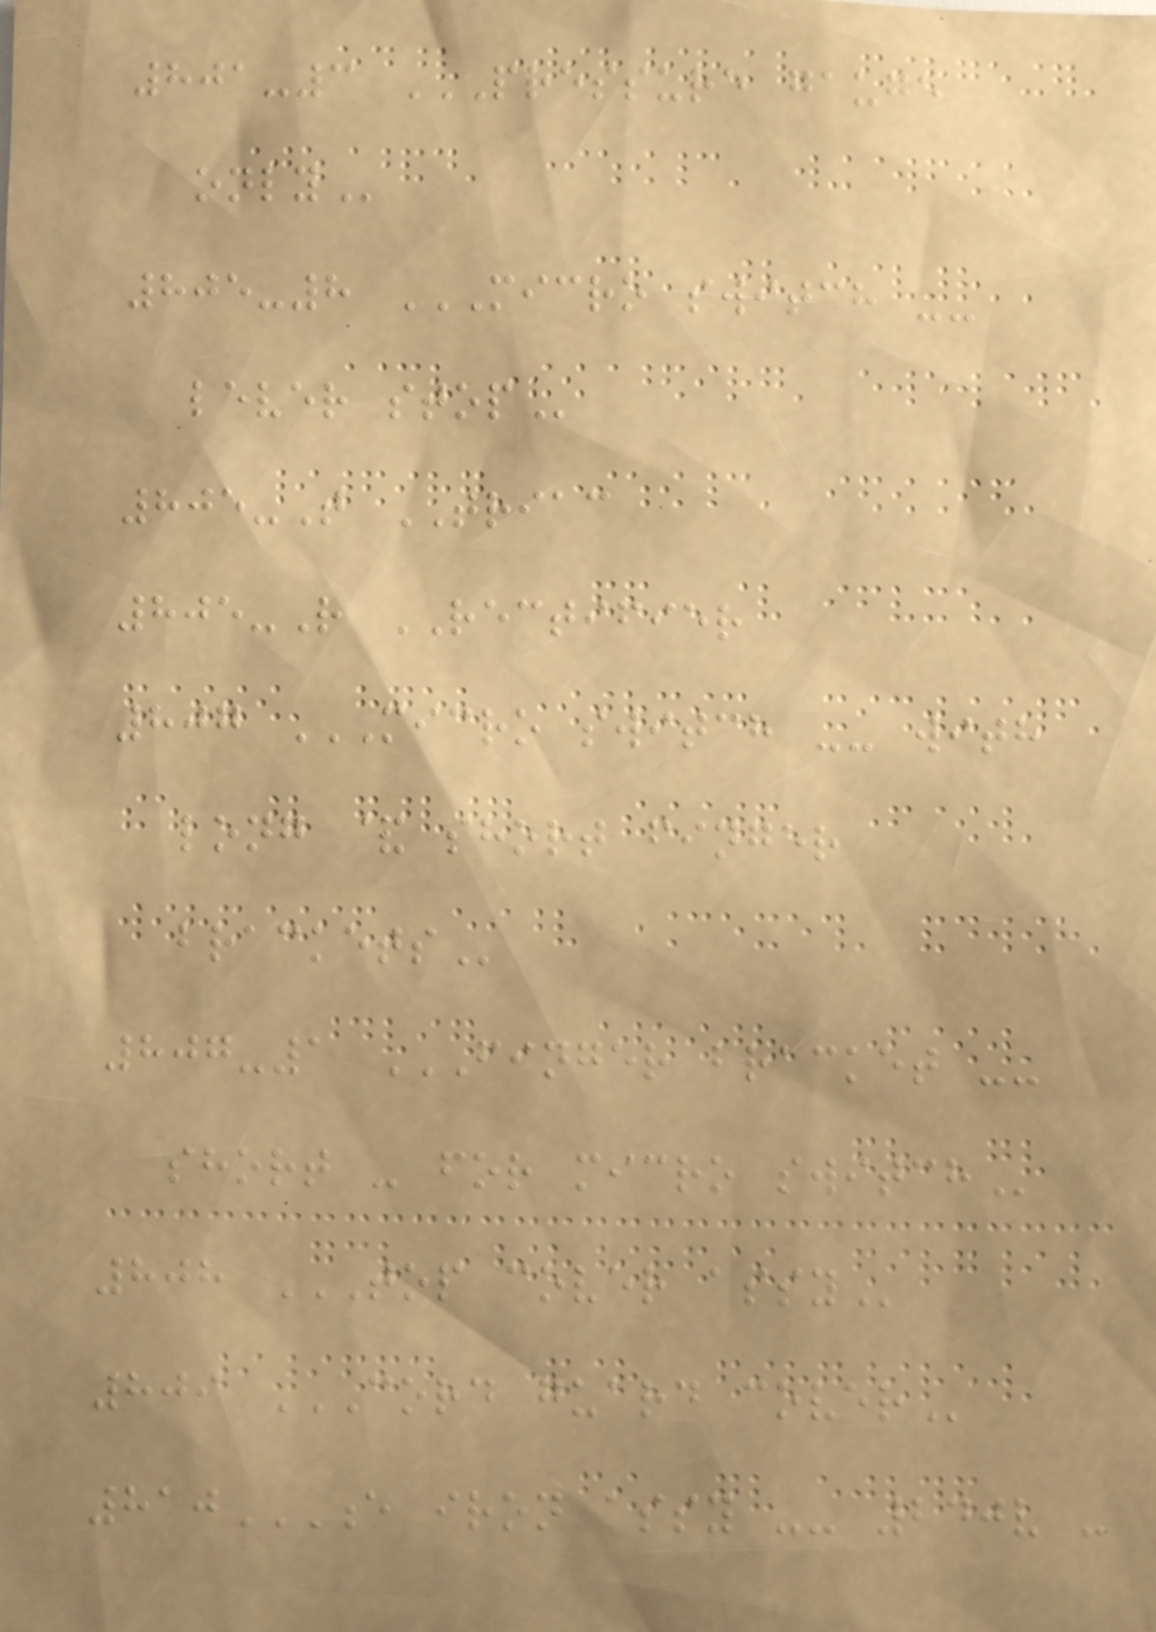801-3 PRESSURE GAUGE
ONLY
805-8 MICRO SWITCH --
LEVER STOP
805-T TRIAC
805-R RECTIFIER
807 MICRO SWITCH -- WITH
LONG & SHORT FINGER
BRACKETS
807-1 FINGER BRACKET --
SHORT - FOR MICRO SWITCH
808 TOP COVER ASSY
809 CORD GUARD COVER
810E IRON ASSY -- 240V -
